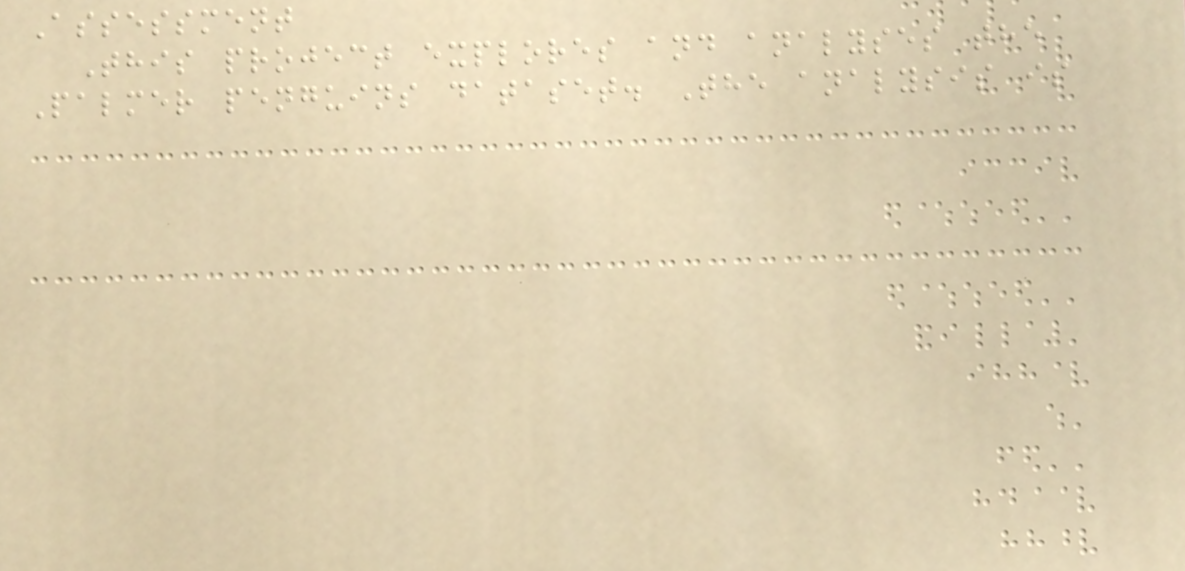Assessment
This project explores and analyses the
Palmer penguins dataset. The analysis is
